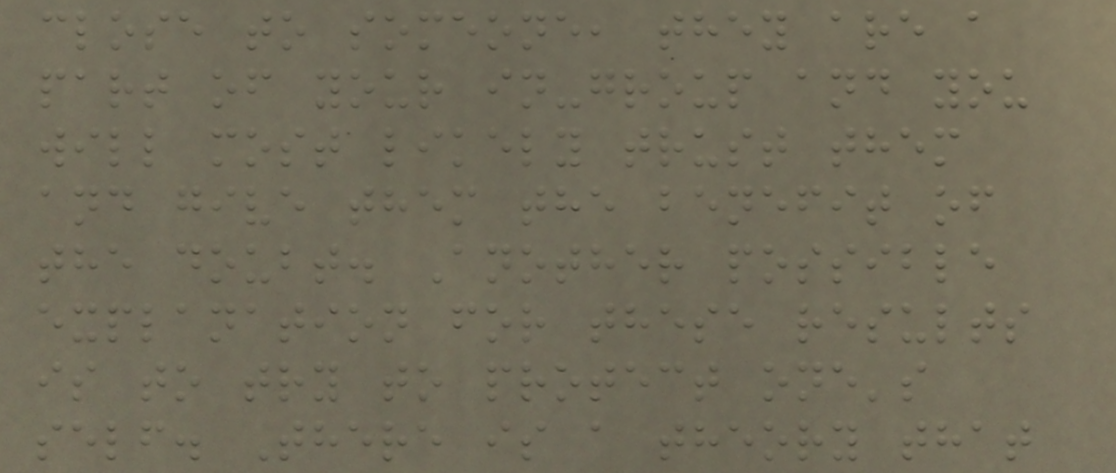close to someone, they are a
part of your in-group and you
will most likely trust them
and give them the benefit of
the doubt. Another possible
explanation for these results
is to try to protect one's
self. There is a theory that
